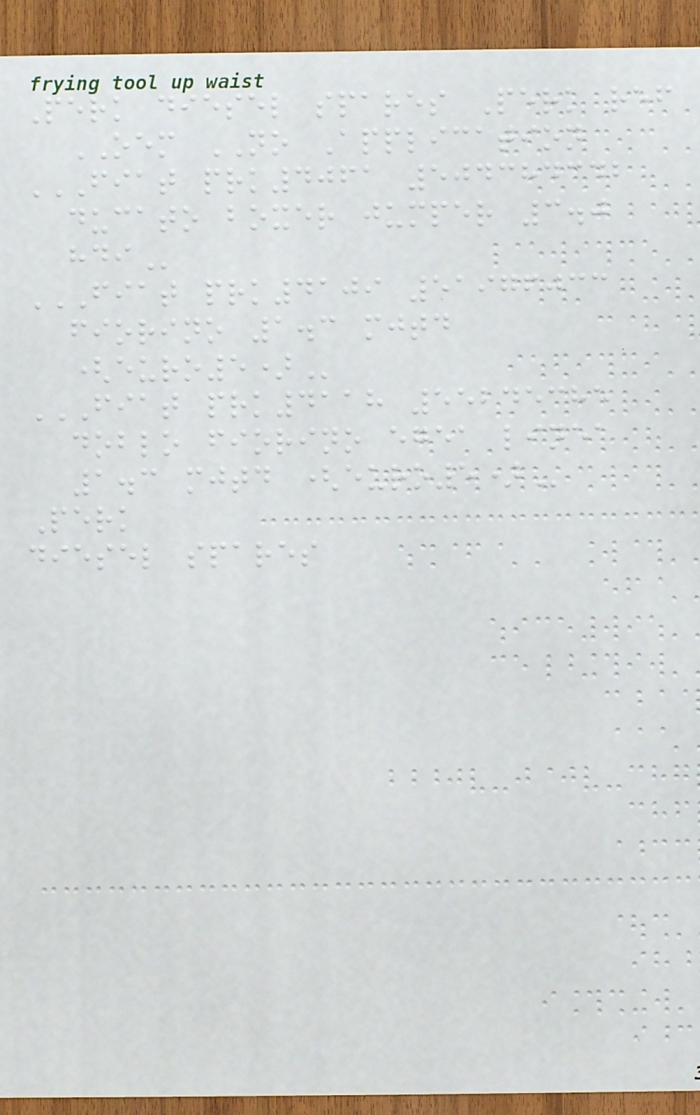Perk diesel spares Perk ref
OEM NO Application
FIAT PRK4061 504384342
DUCATO BOXER JUMPER 3.0
HDI
FIAT PRK4109 51976033
FIORINO 1.3 MJTD
(EURO5)
FIAT PRK4118 55245385
DOBLO FIORINO EGEA LINEA
1.3 MJTD (EURO5)
Perk
diesel spares
